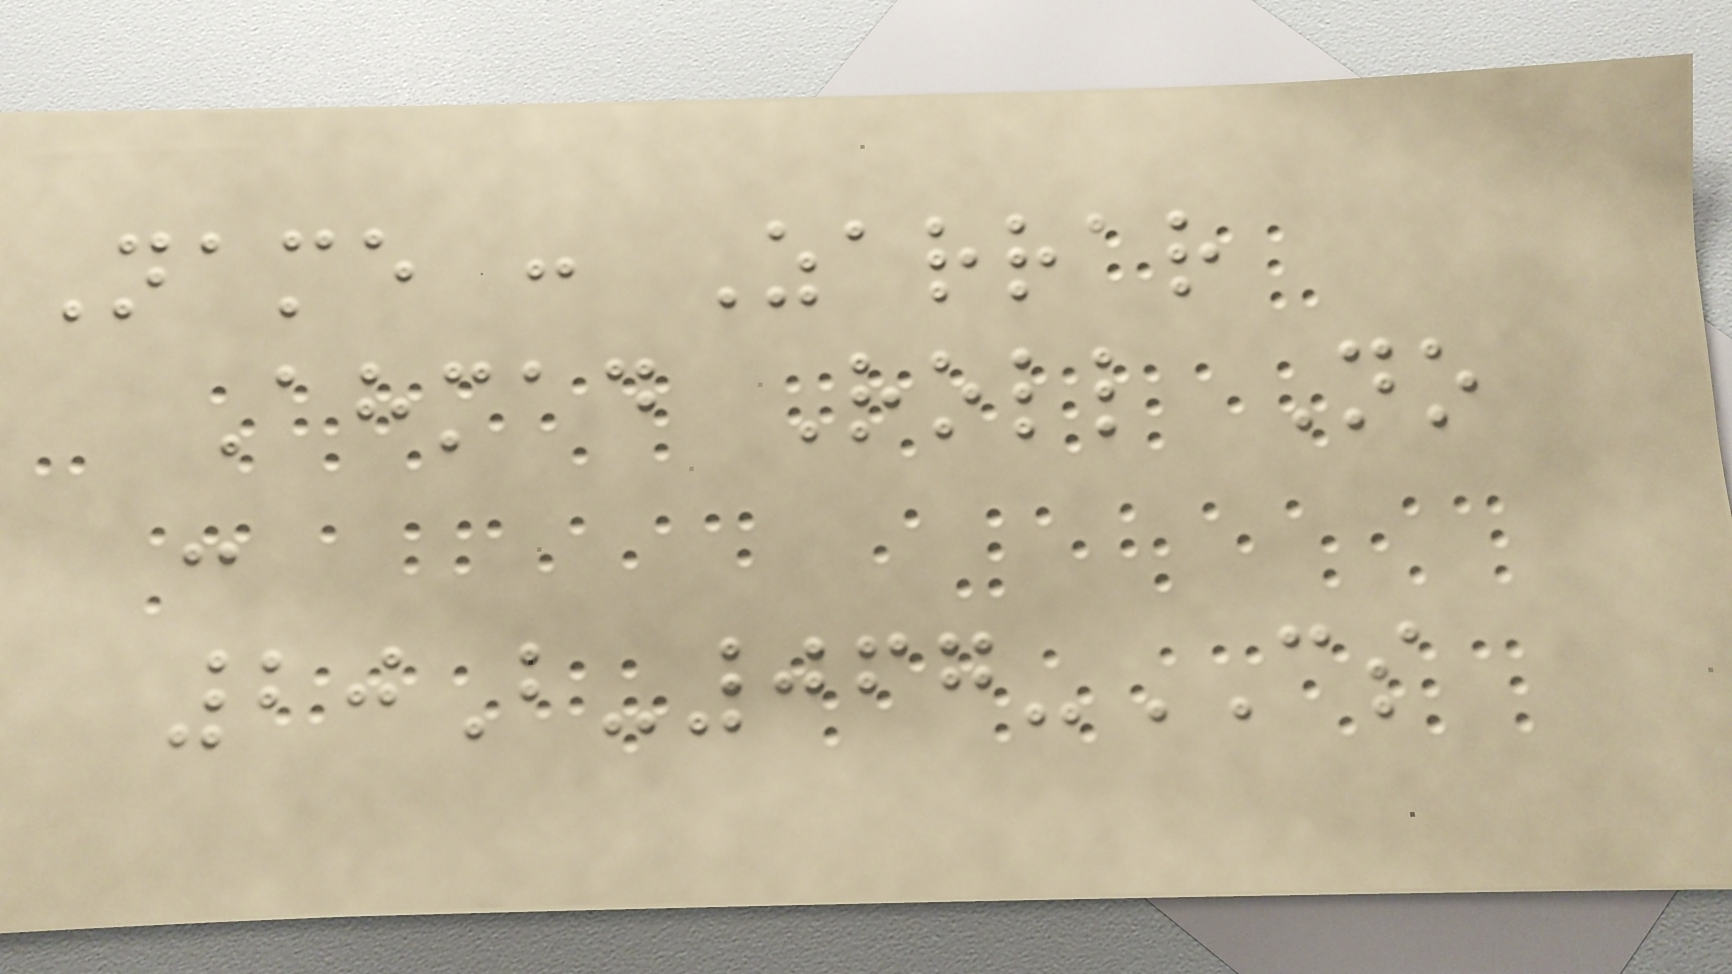Name : Zarrar
Ahmad Roll No
:
20B-067-CS
